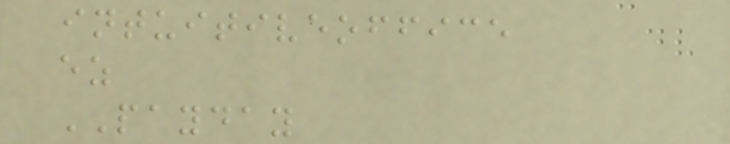intuitiveoffice
ez
PAYDAY
